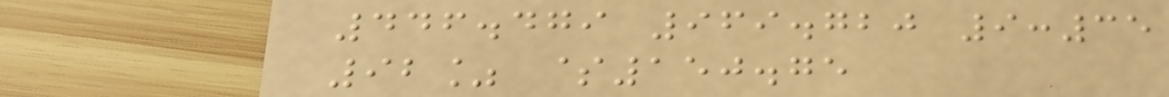446.479 969.720 9:35
92% $150.75
